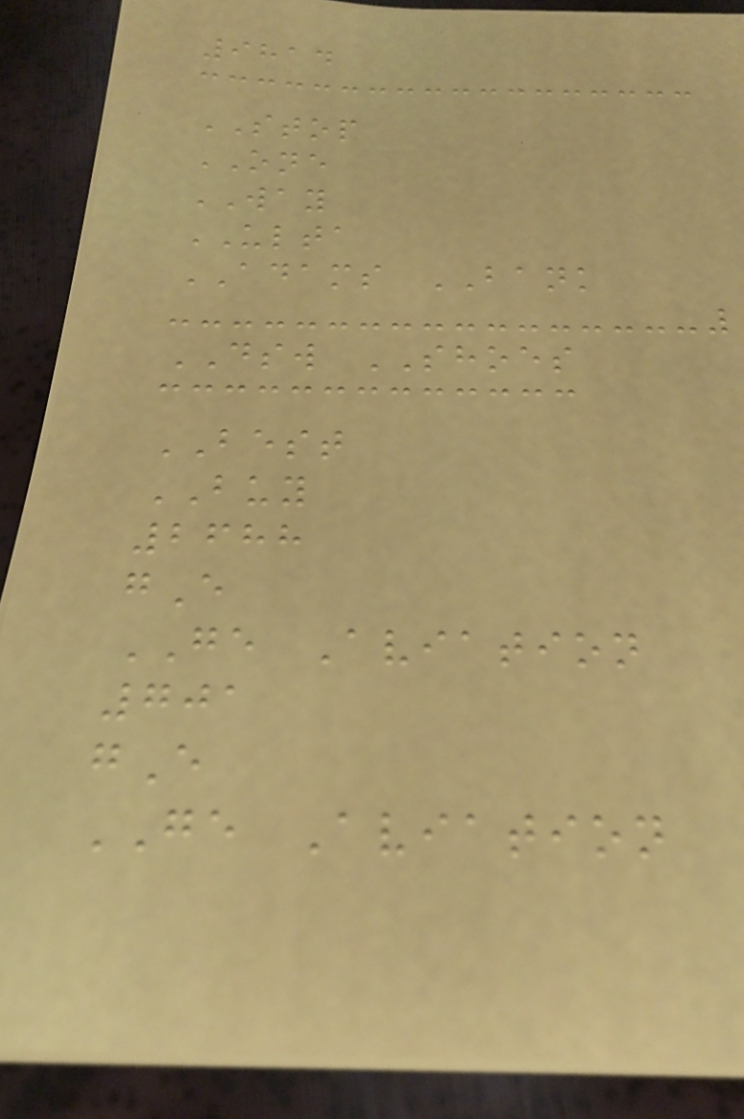9814
STOP
ONE
WAY
ULTA
ADAMS BANK
DSW SHOES
BEST
BUY
2688
gE
GE Aviation
701
gE
GE Aviation
